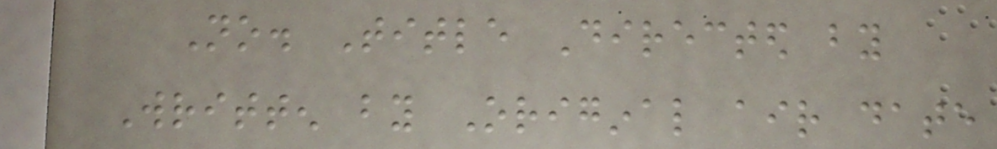No. Title Directed by
Written by Original air date
